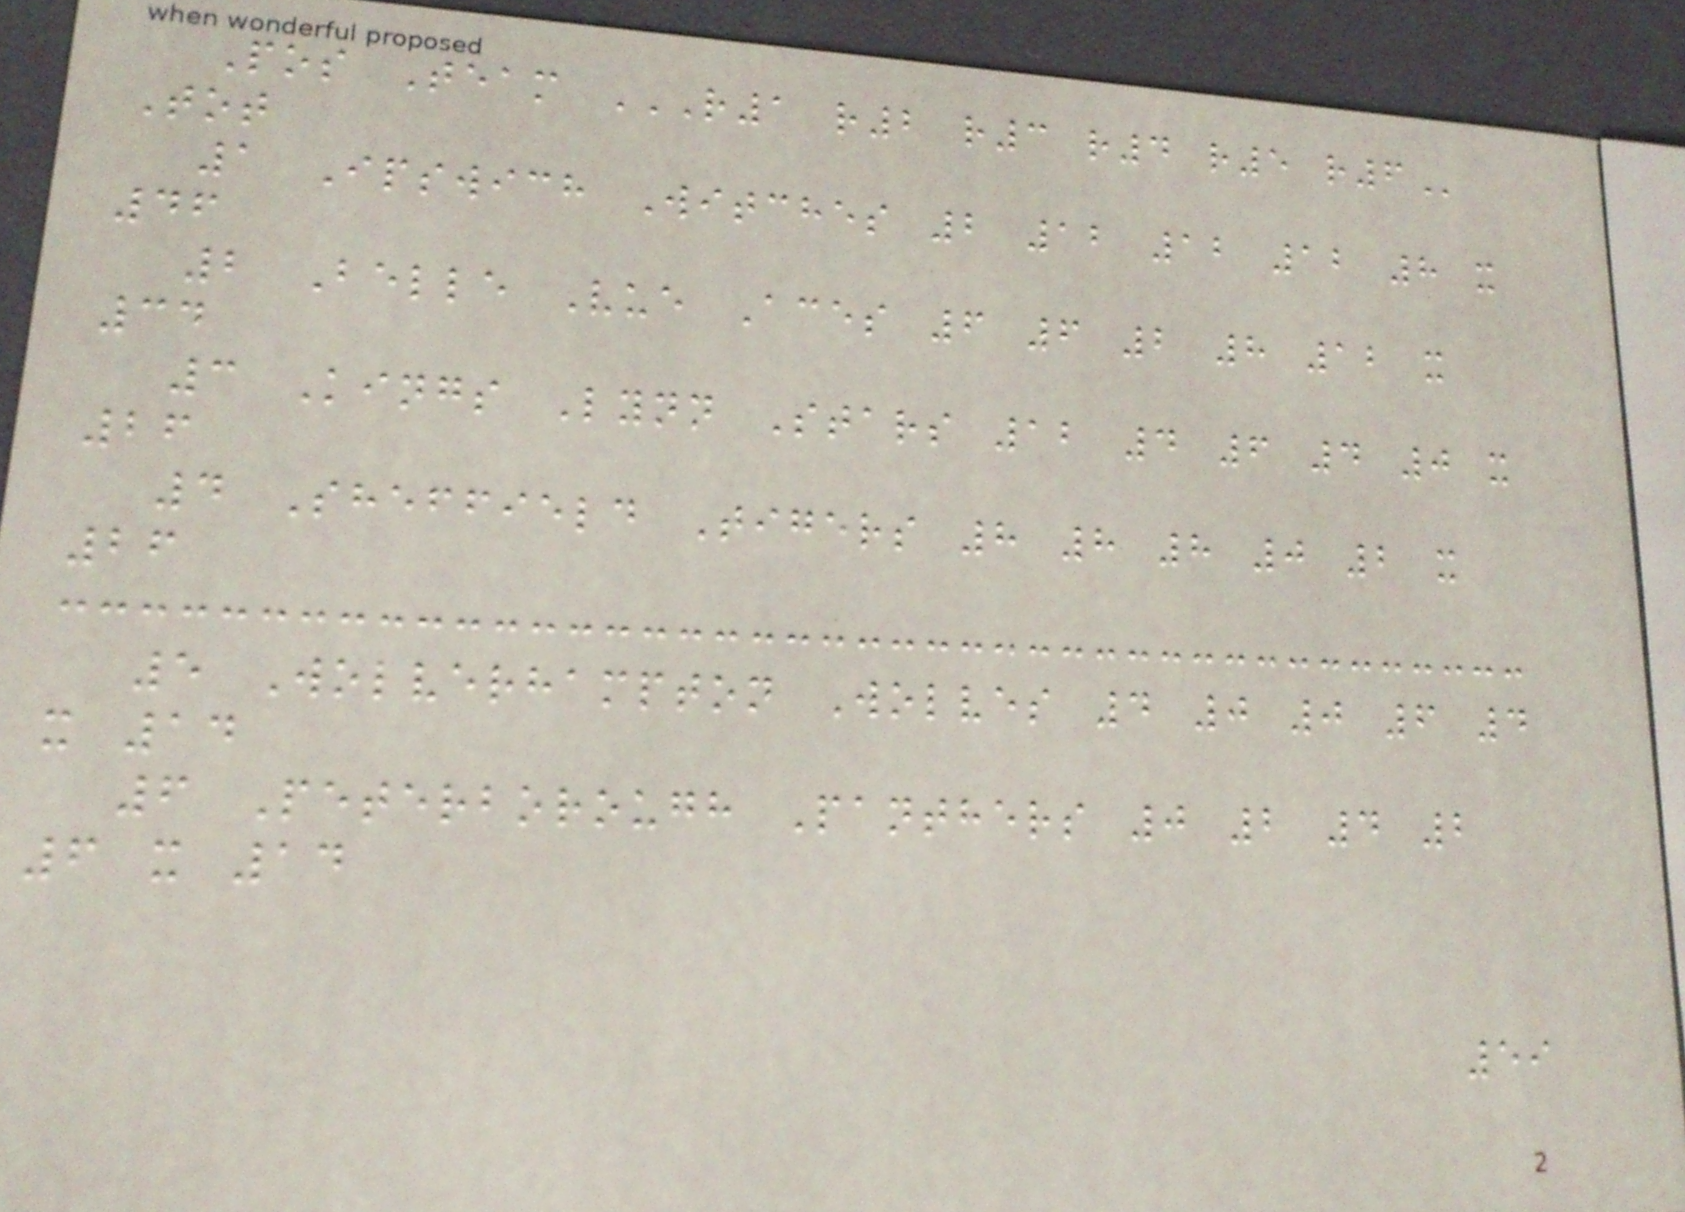Pos Team R1 R2 R3 R4 R5 R6
Tot
1 Ipswich Witches 2 12 12 12 8 x
46
2 Belle Vue Aces 6 6 2 8 12 x
34
3 Kings Lynn Stars 12 4 6 4 0 x
26
4 Sheffield Tigers 8 8 8 0 2 x
26
5 Wolverhampton Wolves 4 0 0 6 4
x 14
6 Peterborough Panthers 0 2 4 2
6 x 14
59
